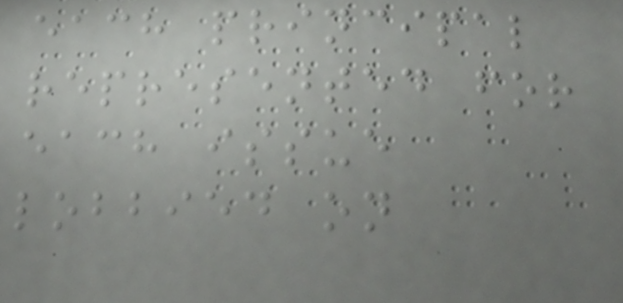each principal
represented for
each issue
lobbied on
